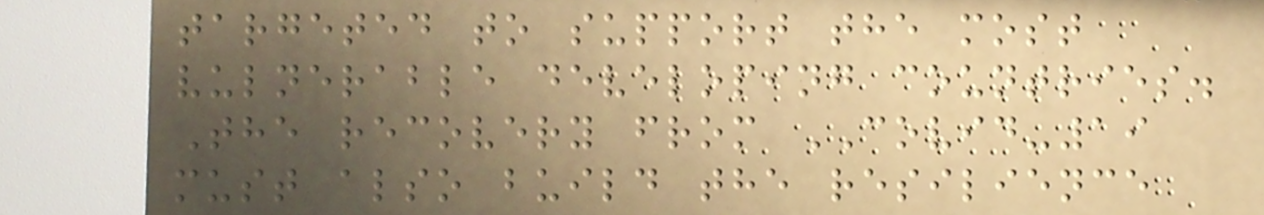targeted to support the most
vulnerable developing countries.
The recovery from COVID-19
must also build the resilience
